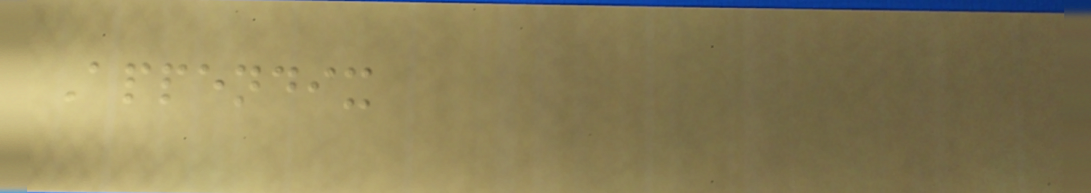Appendix
